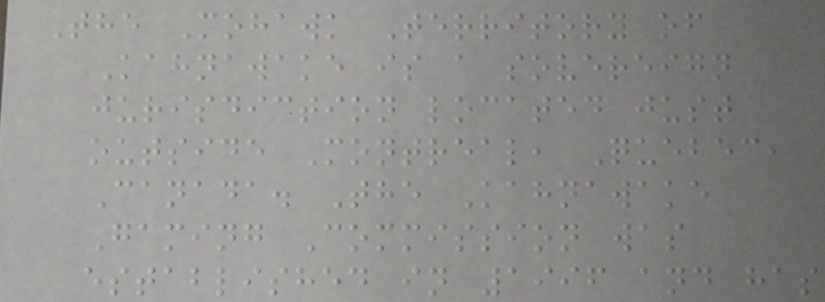The Mohawk Territory of
Kahnawake is a sovereign
jurisdiction located just
outside Montreal, Quebec,
Canada. The Kahnawake
Gaming Commission was
established in 1996 and has
